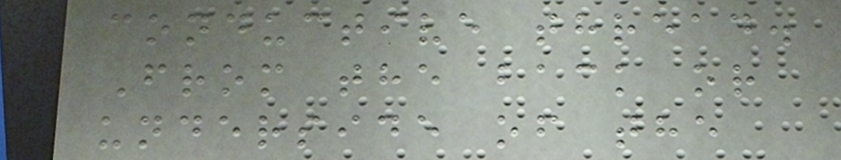conductive thread.
From the back or
underside of the
